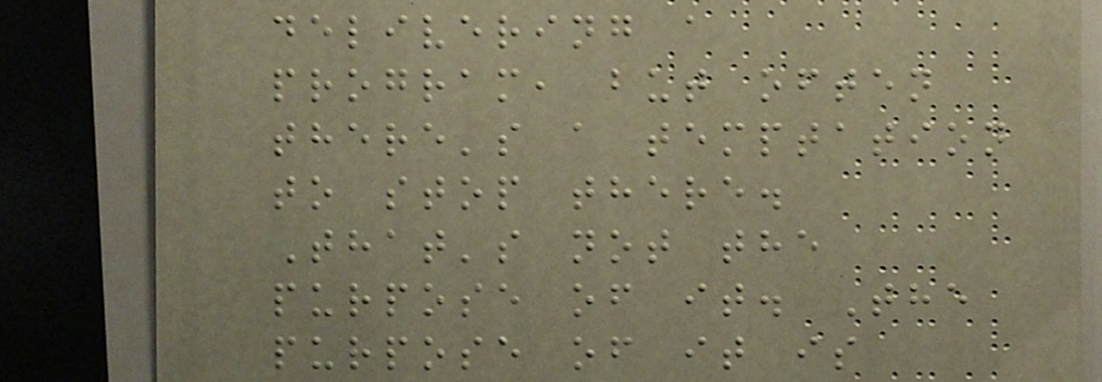delivering a
program, but often
there's a temptation
to stop there.
That's not the
purpose of it. The
purpose of it is
